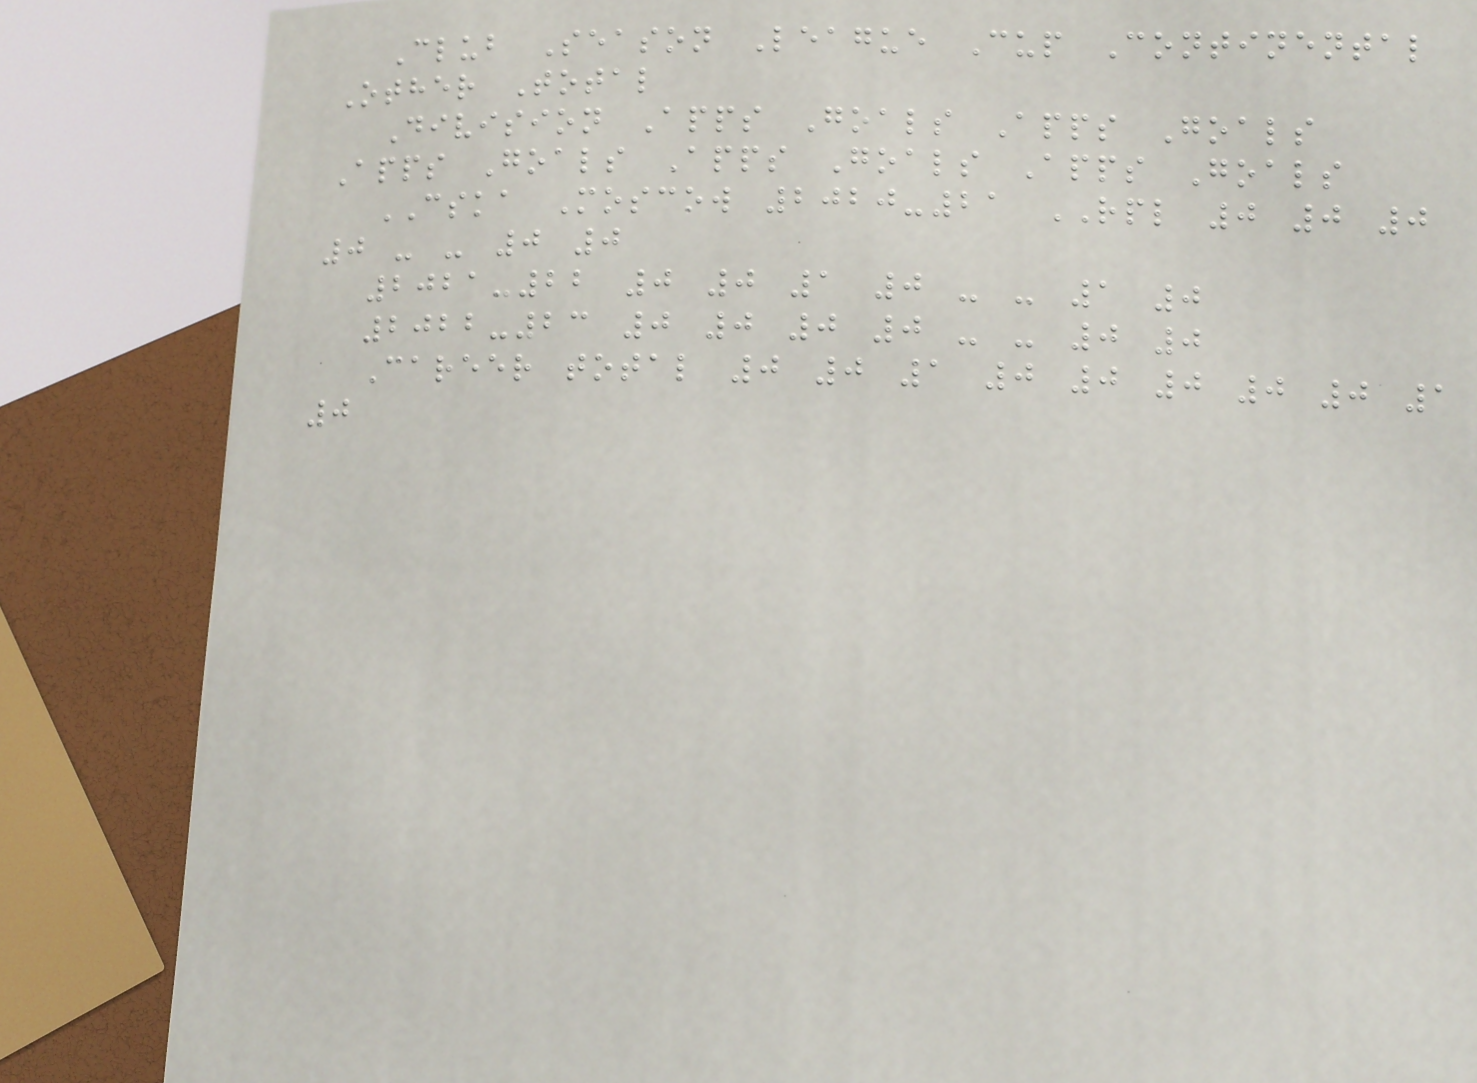Club Season League Cup Continental
Other Total
Division Apps Goals Apps Goals
Apps Goals Apps Goals Apps Goals
CSKA Moscow 2020-21 RPL 0 0 0
0 - - 0 0
2021-22 0 0 1 0 - - 1 0
2022-23 0 0 0 0 - - 0 0
Career total 0 0 1 0 0 0 0 0 1
0
